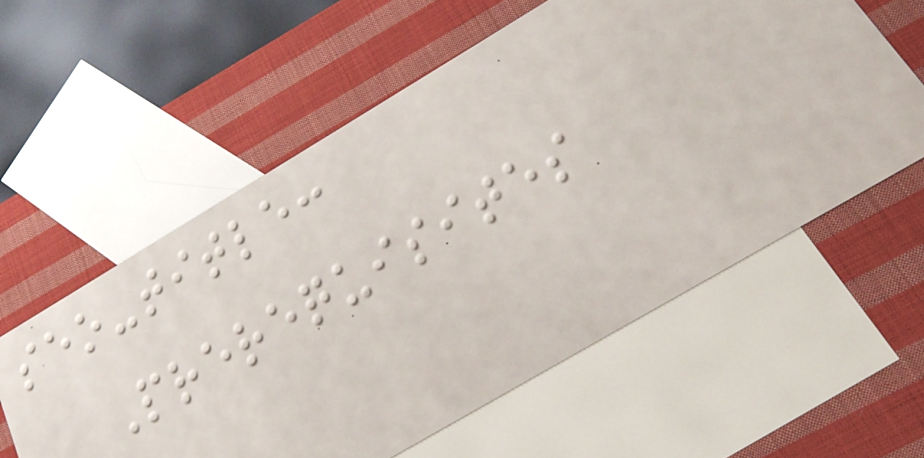seo-title:
Prerequisites
